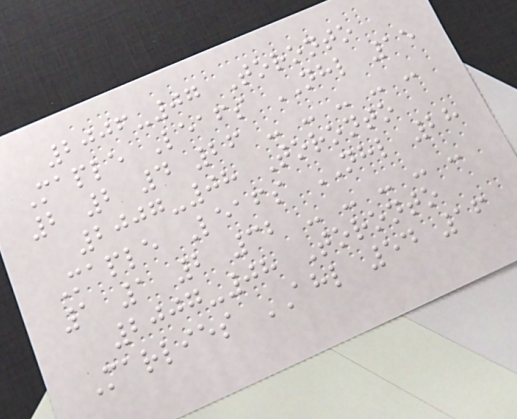2006-07 Toronto
Maple Leafs NHL 15
2 2 4 26 - - - - -
2007-08 Toronto
Maple Leafs NHL 28
1 1 2 32 - - - - -
2007-08 Toronto
Marlies AHL 54 16
